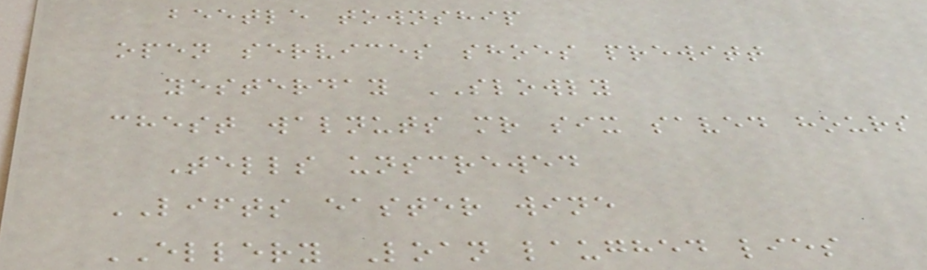beetle township
open services shoes prewitt
yesterday SLOWLY
chest walnuts mr six saved hours
Tells unscrewed
LIFTS easter wine
ELLERY Loan laughed lies
